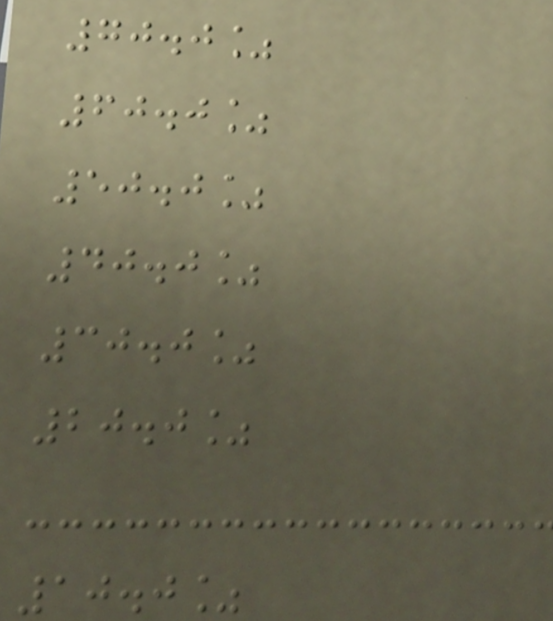70.0%
60.0%
50.0%
40.0%
30.0%
20.0%
10.0%
